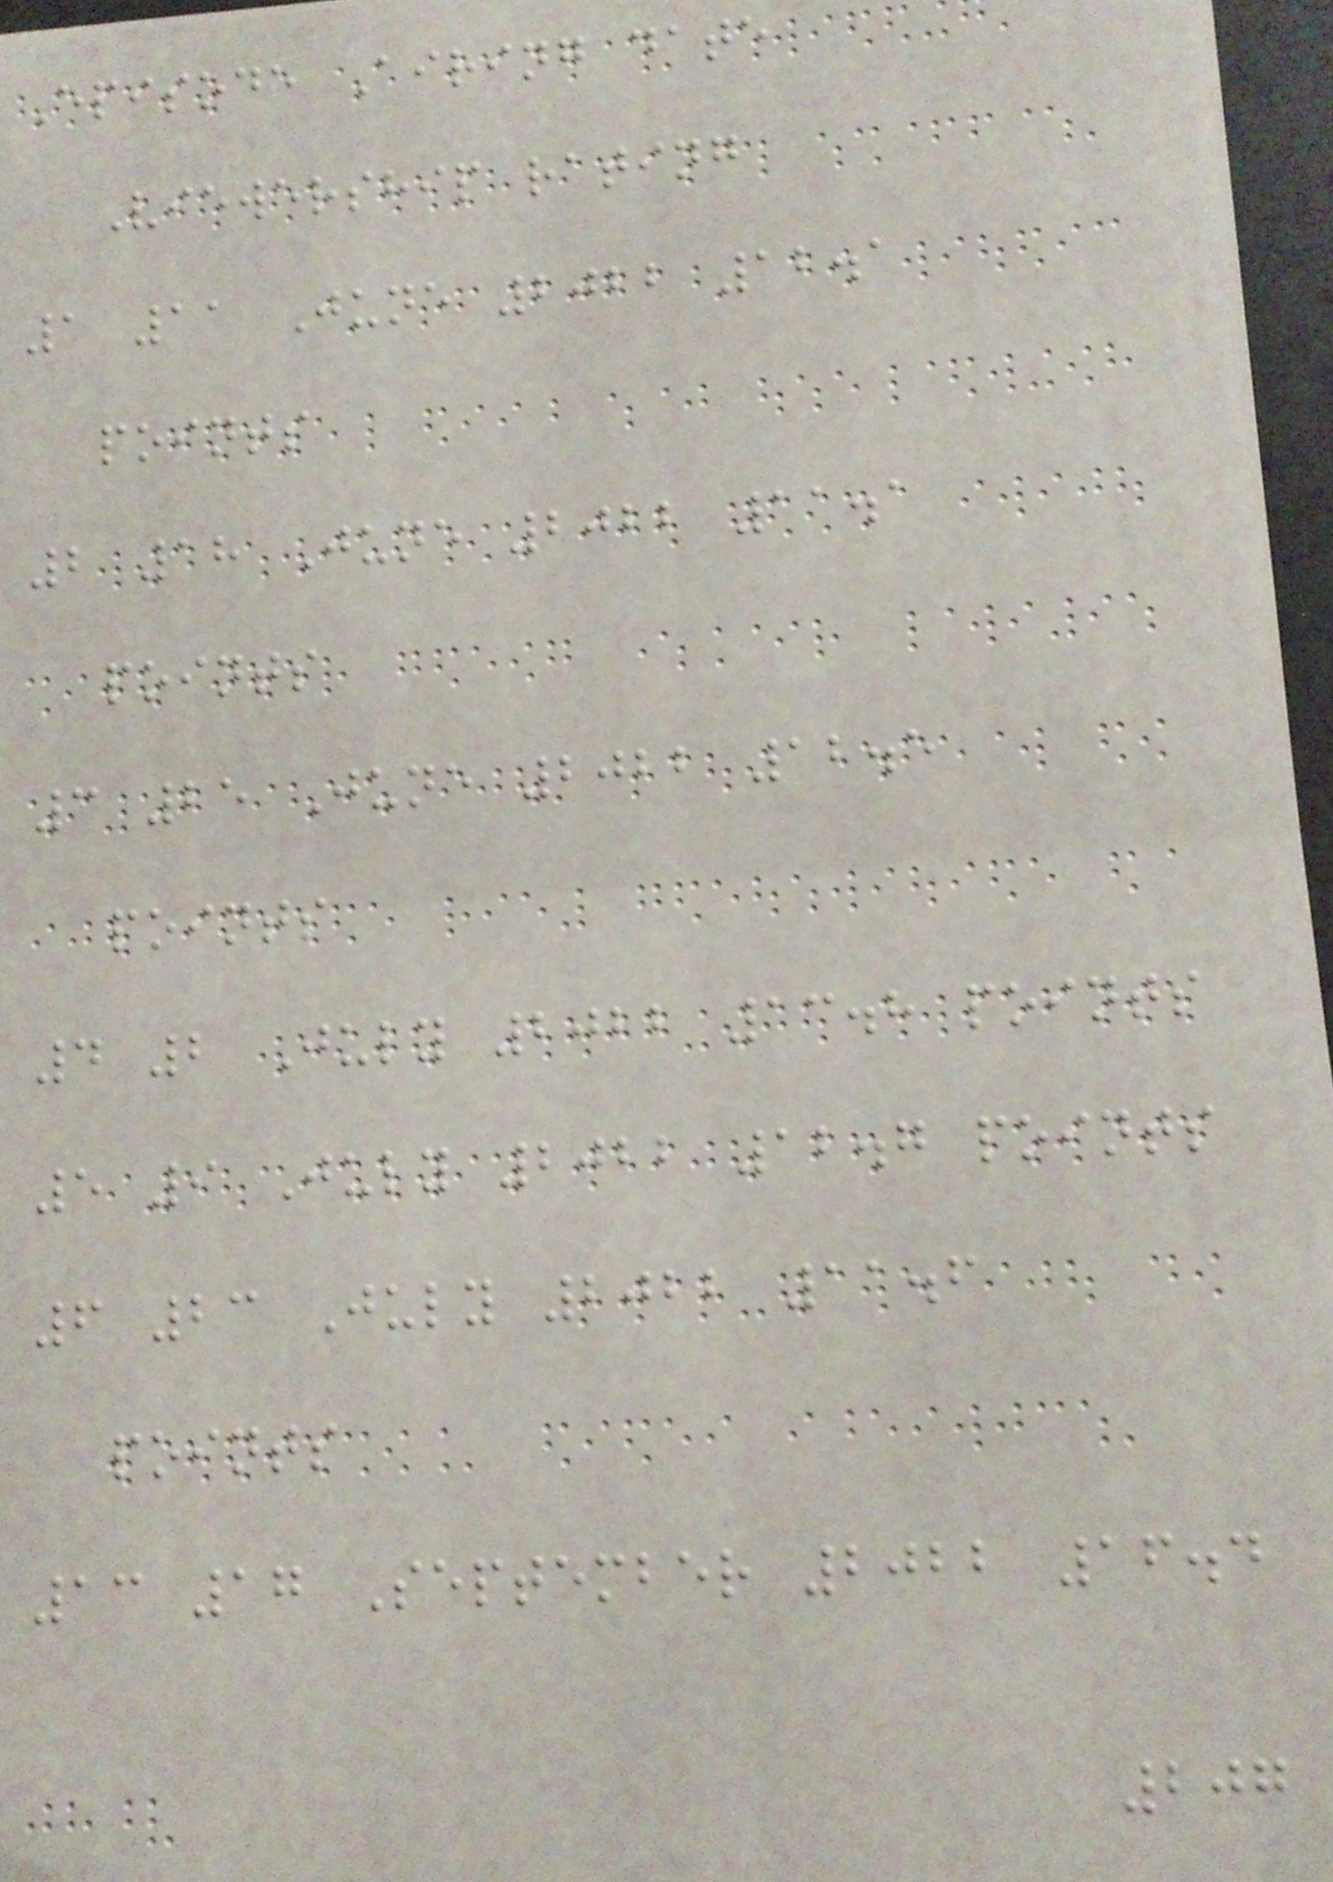Episode Airing date
Viewership rating
1 11 June 2022 12.1
points
2 18 June 2022 11.1
points
3 25 June 2022 12.5
points
4 2 July 2022 13.8 points
5 9 July 2022 12.7 points
6 23 July 2022 11.6
points
13 17 September 2022 16.4
207
